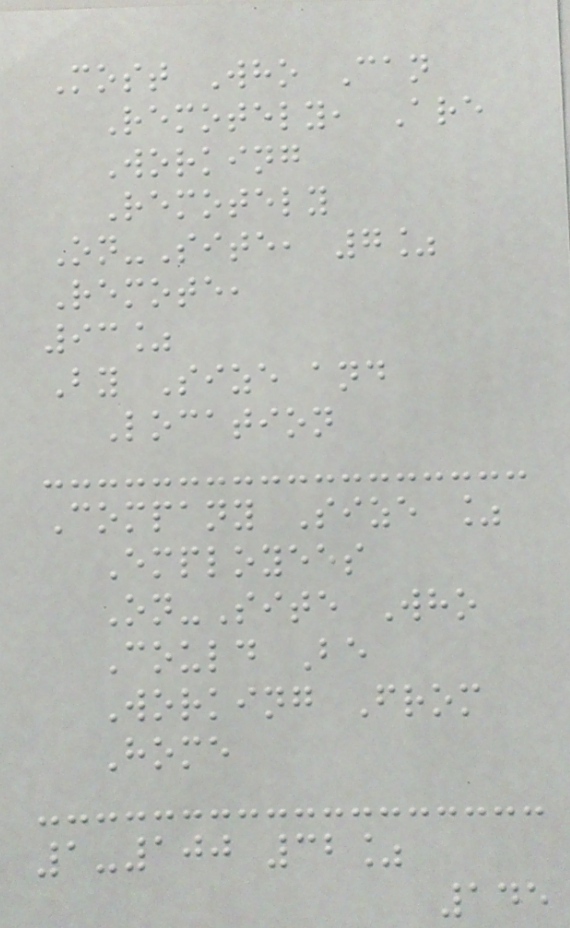Most Who Can
Remotely, Are
Working
Remotely
On-Site, 7%
Remote,
93%
By Size and
Location
Company Size %
Employees
On-Site Who
Could Be
Working From
Home
1-100 32%
145
